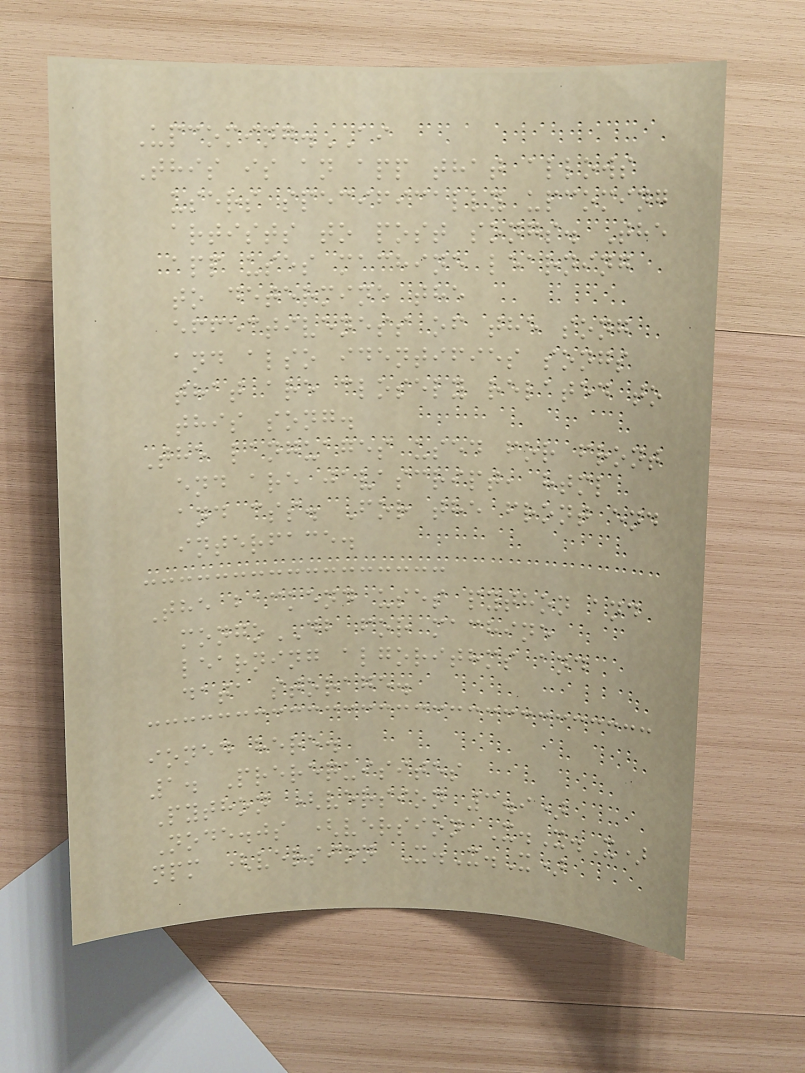Upcoming.AI
This is an app that allows
users specifically upcoming
artists to post songs. The
app uses machine learning
to determine the
effectiveness of the song
and also identifies songs
that are closely related to
this song.
The languages used for front
end are javascript, html
and css. For the front end
interface.
The backend uses python and
mongoDB for machine
learning algorithms and
data storage.
ioned here.
1. Prerequisites
Python (version 3.9)
Node.js (version X.X.X)
npm (version X.X.X)
